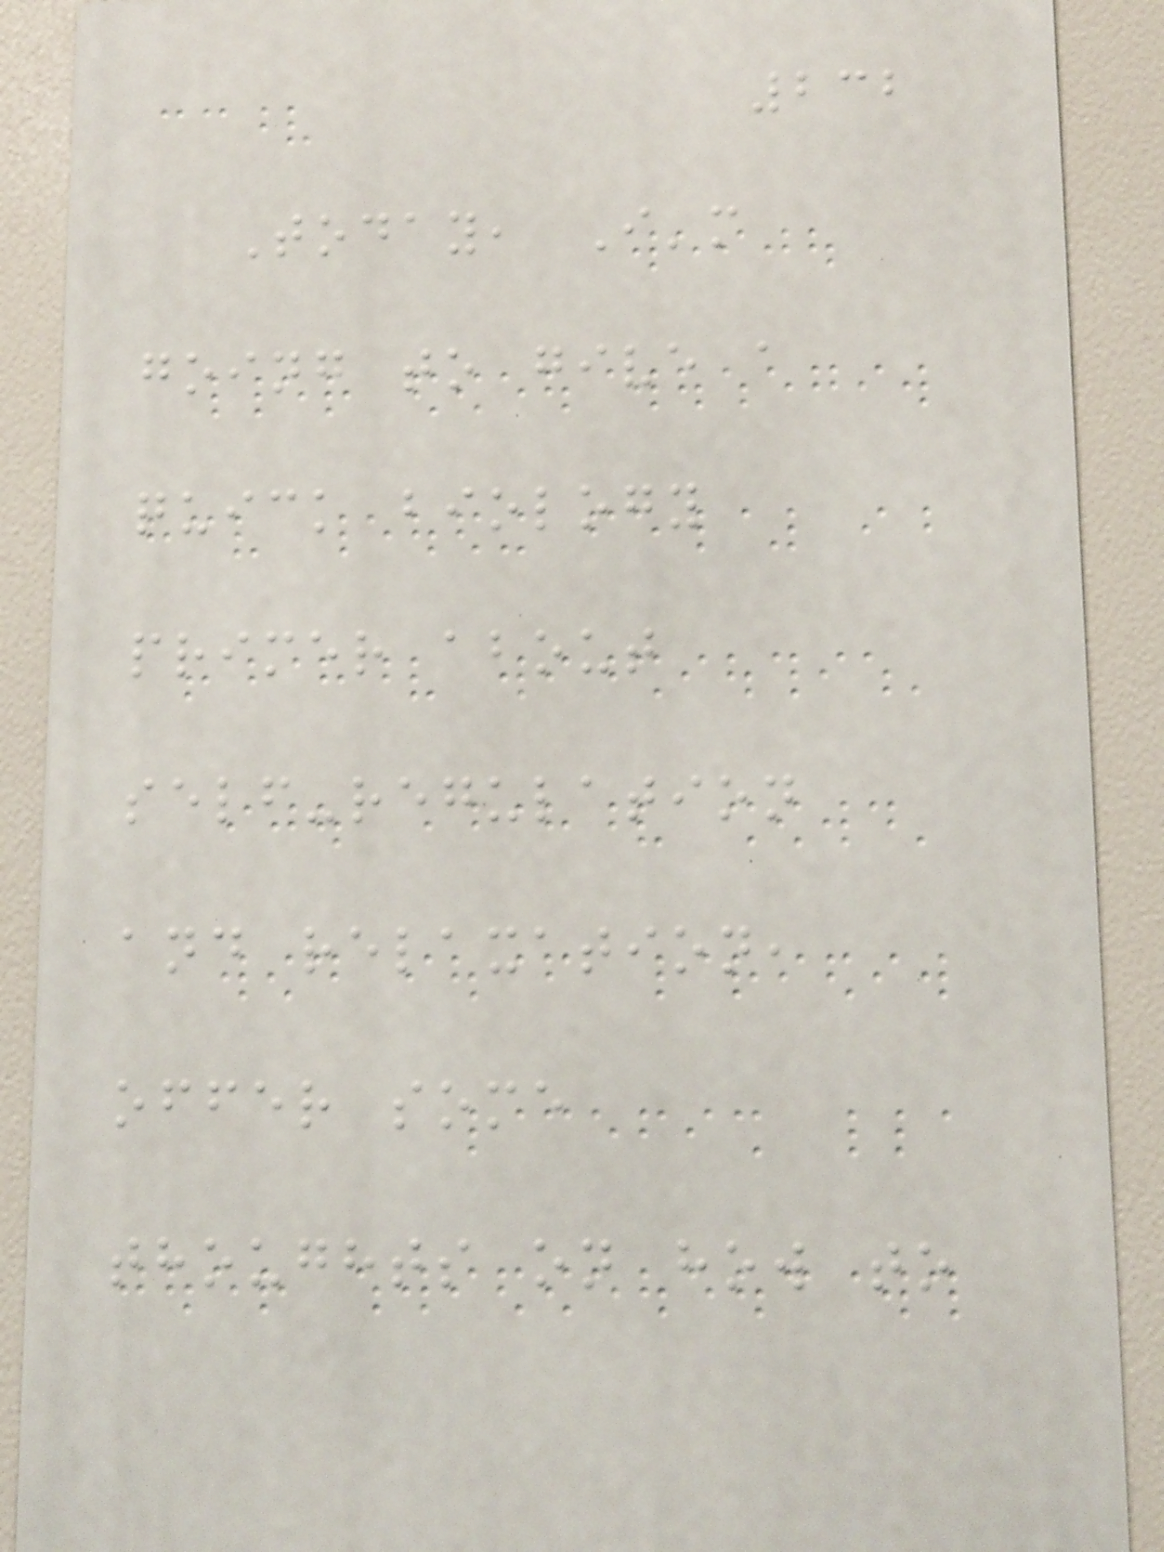232
Today, I'm
going to give a
quick biology
primer about
self-regulation
and relaxation,
offer some
thoughts on how to
